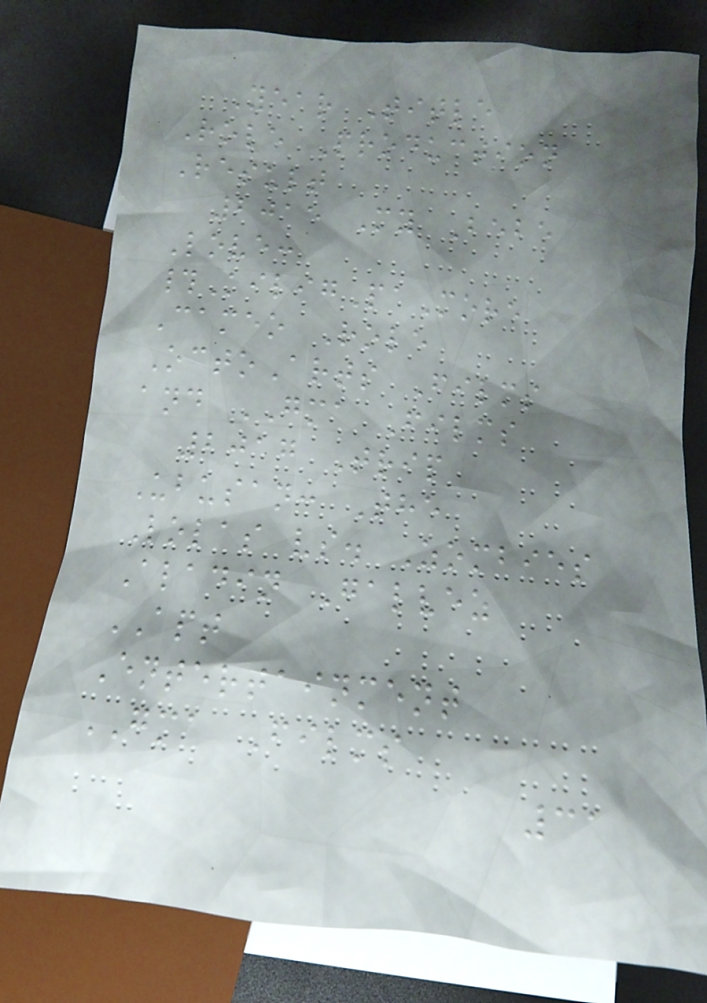Year Title
Role Production
Result
2015 My Bebe
Love:
#KiligPaMore
Cameo Role
OctoArts Films
and GMA Films
2017 Trip
Ubusan: The
Lolas vs. Zombies
Aladin Galvez
APT
Entertainment
GMA Films
31
